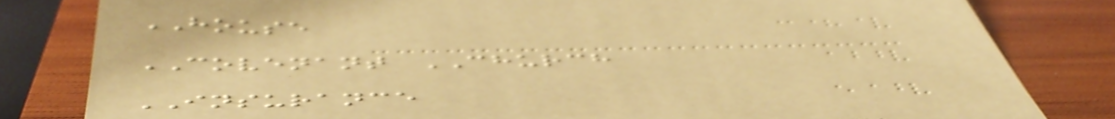HOUSE
COVENANT CHURCH
INSURANCE
